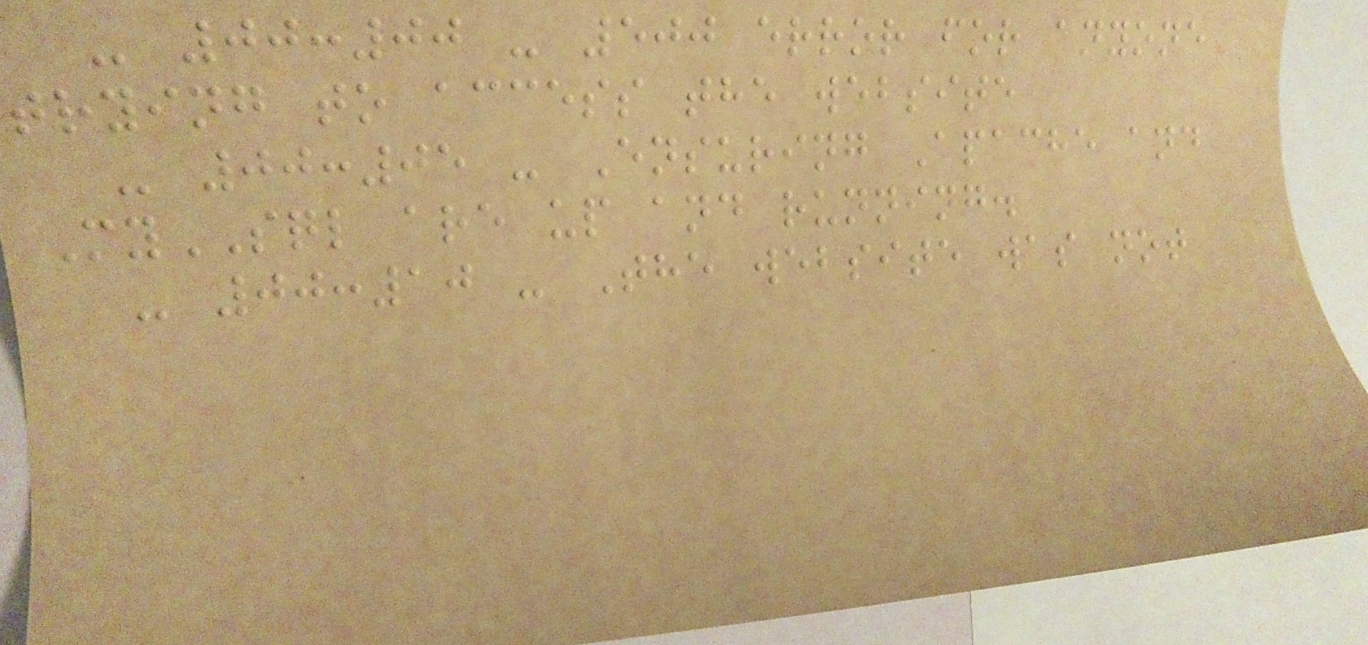- 00:00 - 500 error for anyone
trying to access the website
- 00:05 - Ensuring Apache and
MySQL are up and running.
- 00:10 - The website was not
